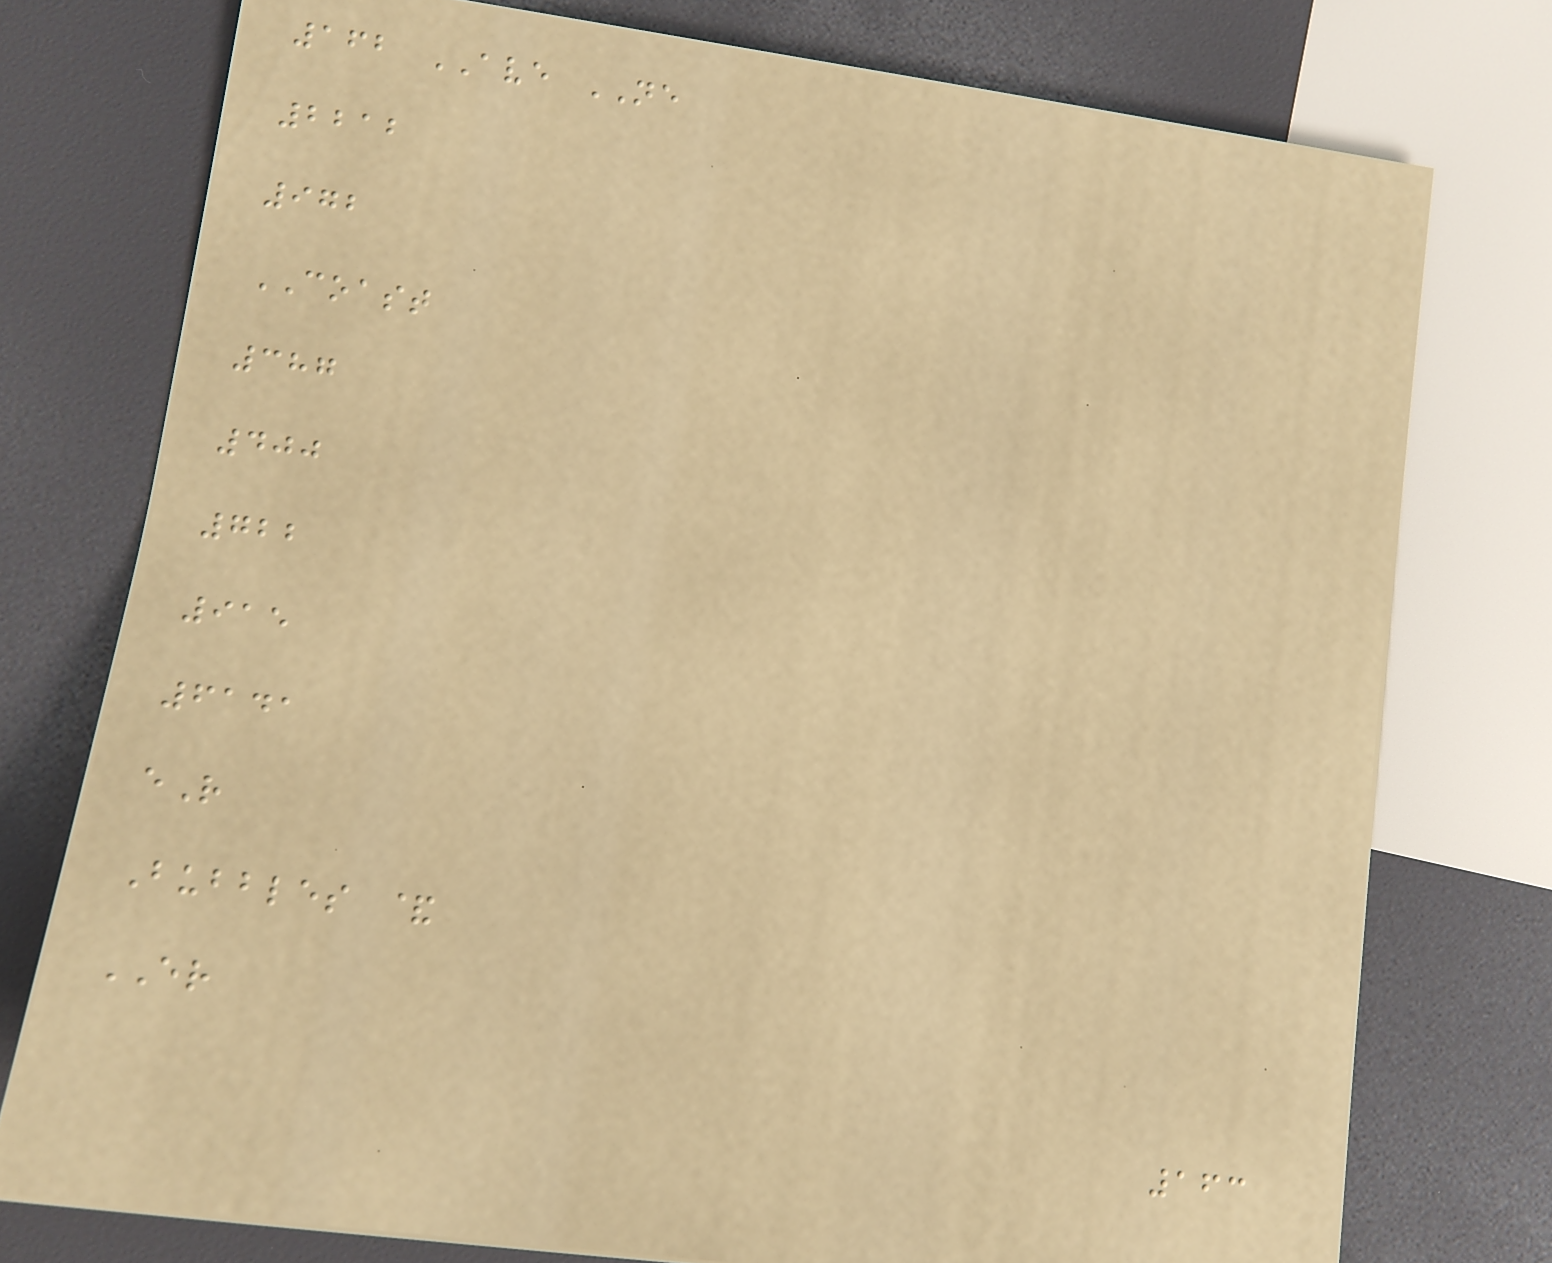162 AVE NE
2212
972
COAST
387
400
722
915
6141
eR
Bubbles &
ER
163
